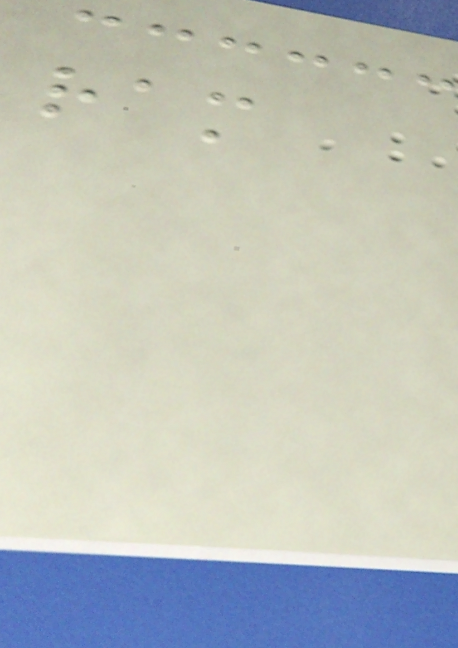ram
